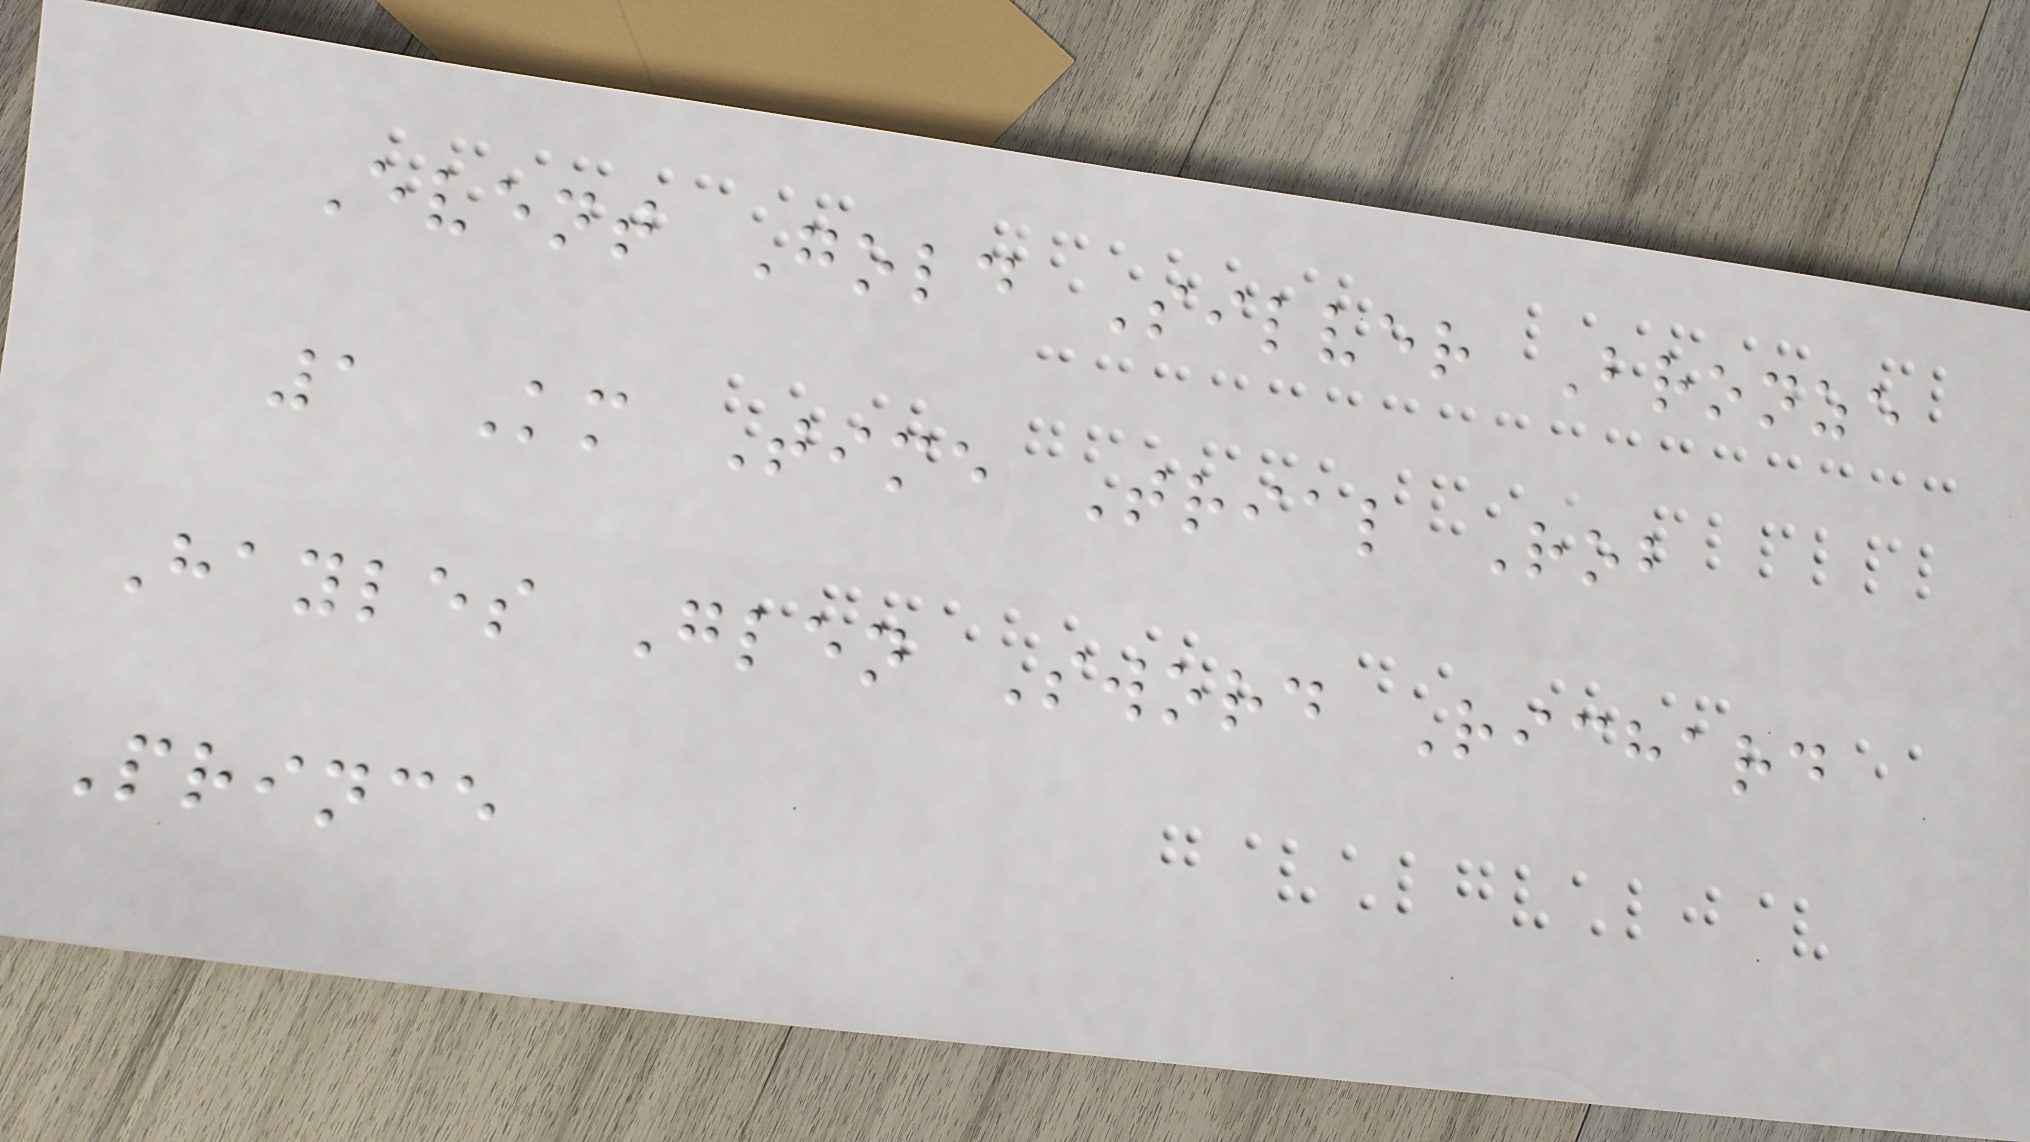Event Gold Silver Bronze
1 Km Time Trial Rob
Hayles Glen Sword Richard
Prince
